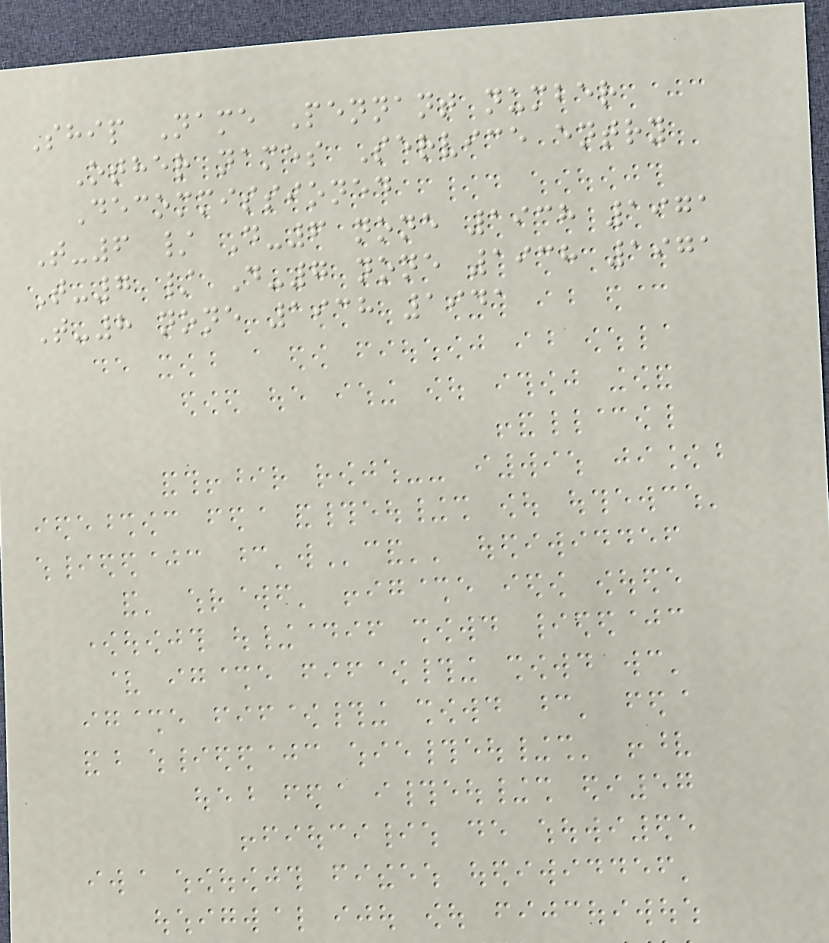Ship Name Pennant number
Other names Service entry
Decommissioned
T-6 / D-6 none 1938 1971
T-7 / D-7 none 1938 1971
T-8 none 1938 1941
